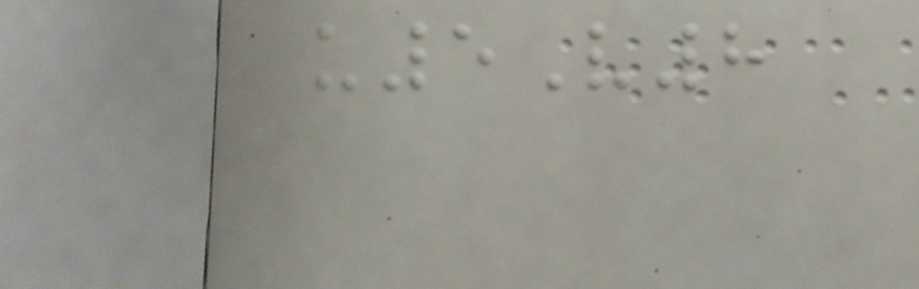u5V8
